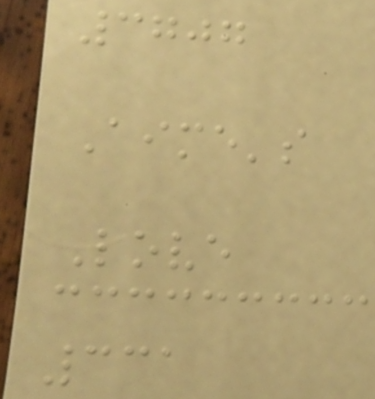3707
Aime's
Love
331
